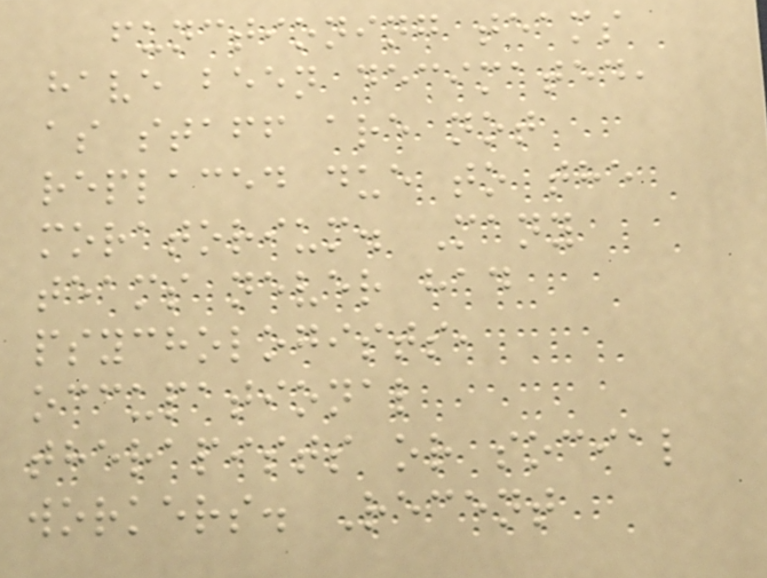functioning teams
have been decimated,
as staff are not
replaced due to the
moratorium. Many
teams never had
psychologists,
occupational
therapists or social
workers. Recent
